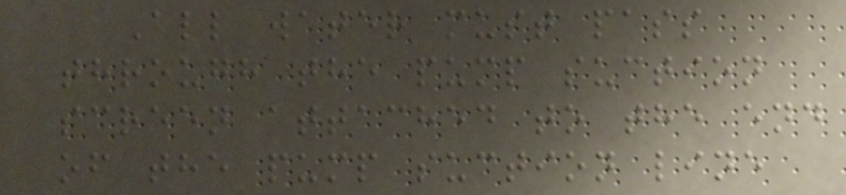All water must pass
through the pump suction
screen attached to the end
of the pump suction line
